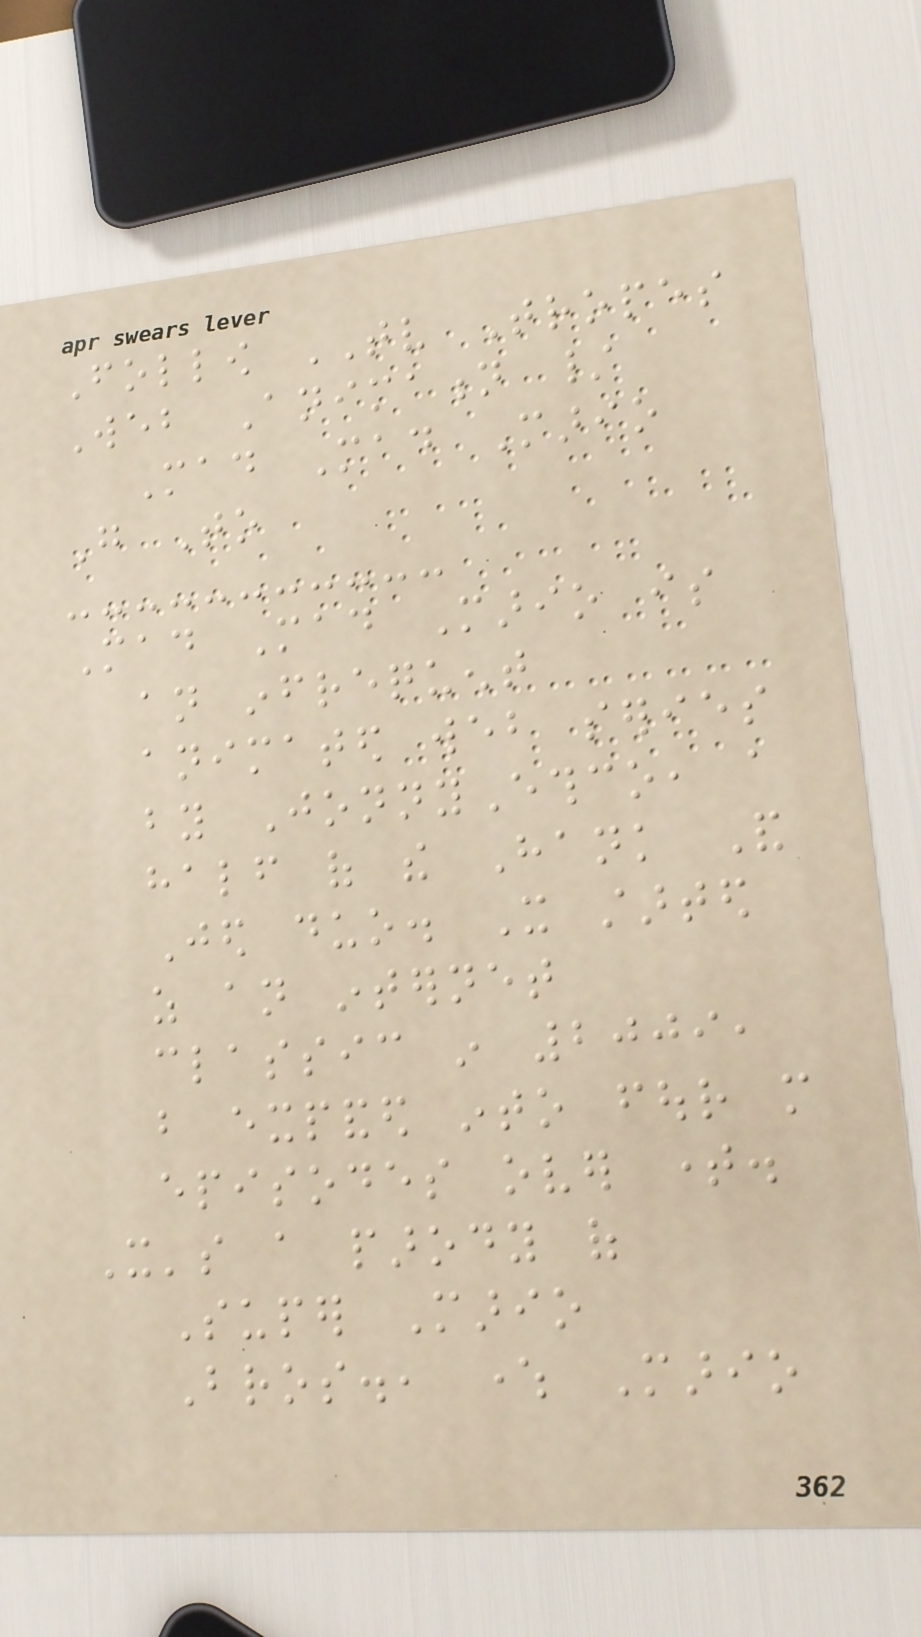Follow TV Tropes
Web Animation /
Mad Mad Mario
Go To
Mad Mad Mario is
an infrequent
animated web series
by JonnyEthco, a
half of the Hank And
Jed duo. It started
as an internet
classic in 2009,
but expanded into four more
episodes over time.
It's a parody of
Super Mario
Bros., where Mario
